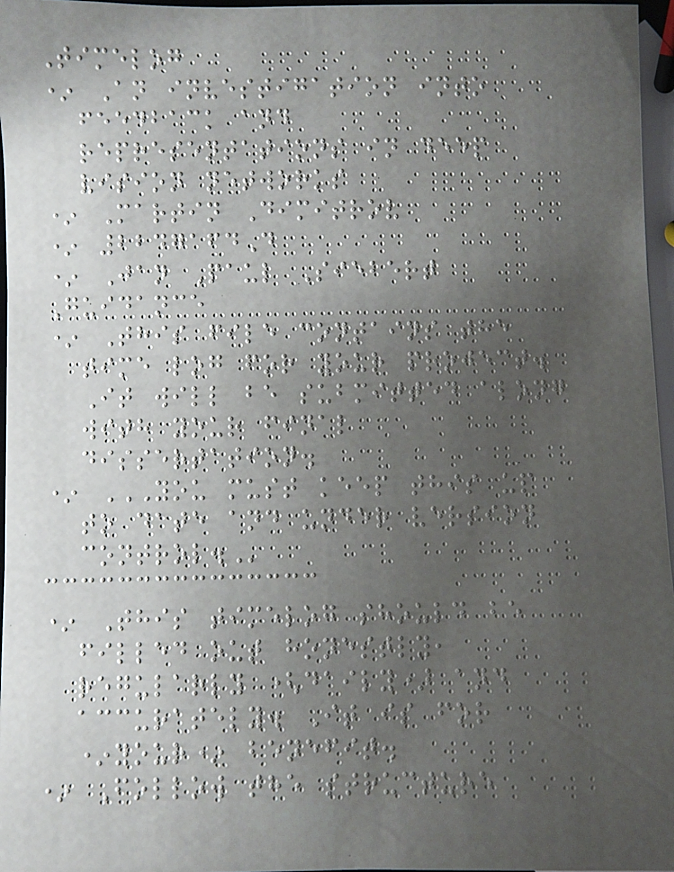Timelog
* An investigation into
feedback and
representations in deep
vision networks
* Martin Dimitrov
* 2247164D
* Jan Paul Siebert
Guidance
* This file contains the
time log for your project.
It will be submitted along
with your final
dissertation.
* YOU MUST KEEP THIS UP
TO DATE AND UNDER VERSION
CONTROL.
* This timelog should be
filled out honestly,
regularly (daily) and
accurately. It is for
*your* benefit.
* Follow the structure
